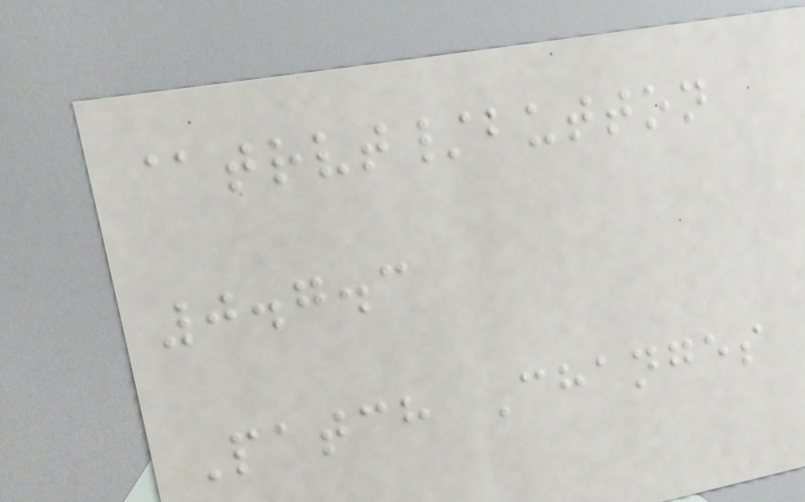@trvt/button
0.7.3
Patch Changes
